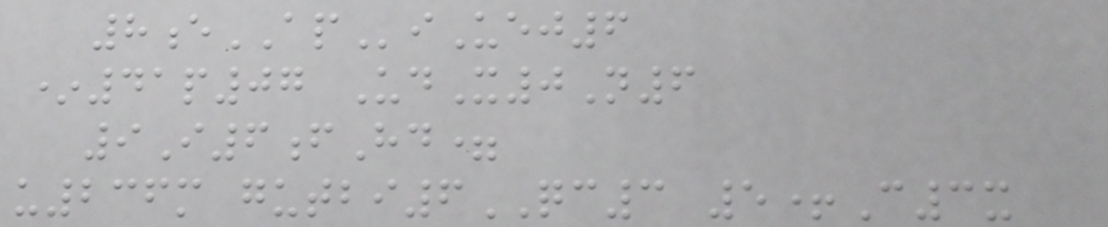8eAPiUej6
*41p07 UdX0N6
9I6fHd=
u236m gutbi6QC3 5+C3x
